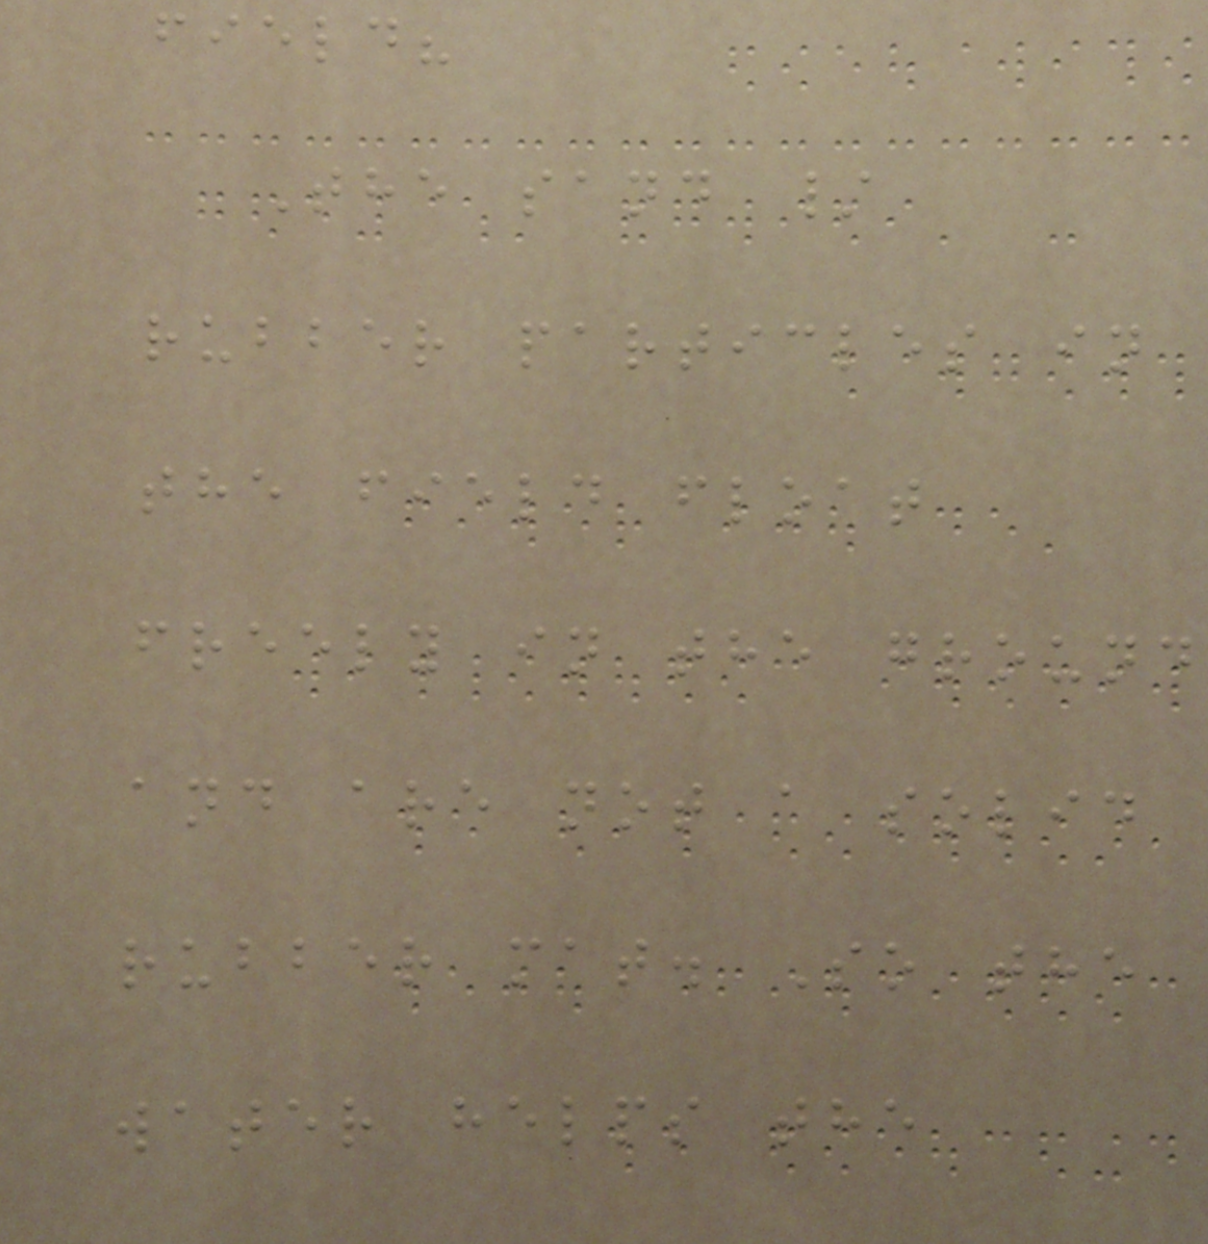field?
The sand /
rubber particles in
the field float
freely in the ground
and are not a solid
rubber mat. So the
water helps the
